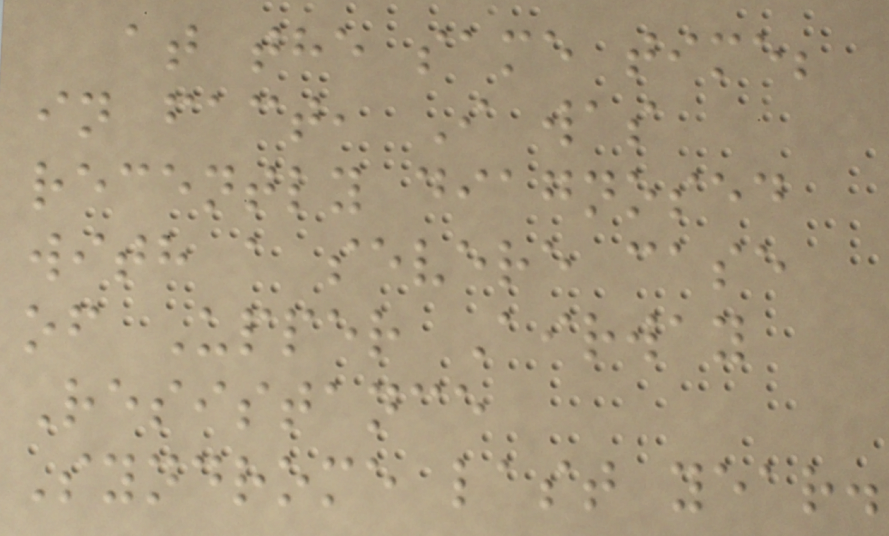at the same time;
in fact, I was
recently diagnosed
with a severe case
of Upper Airway
Resistance
Syndrome last year.
